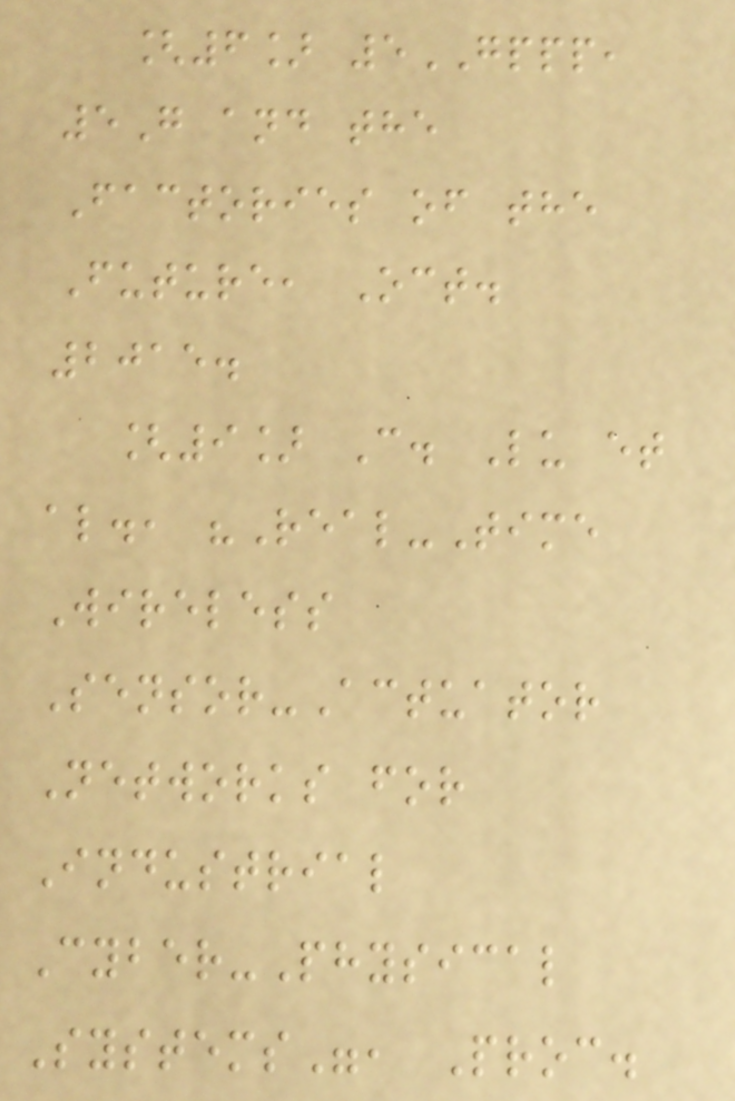[6] 5GPPP,
5G and the
Factories of the
Future, Oct.
2015.
[9] C. Lu et
al., "Real-Time
Wireless
Sensor-Actuator
Networks for
Industrial
Cyber-Physical
Systems", Proc.
